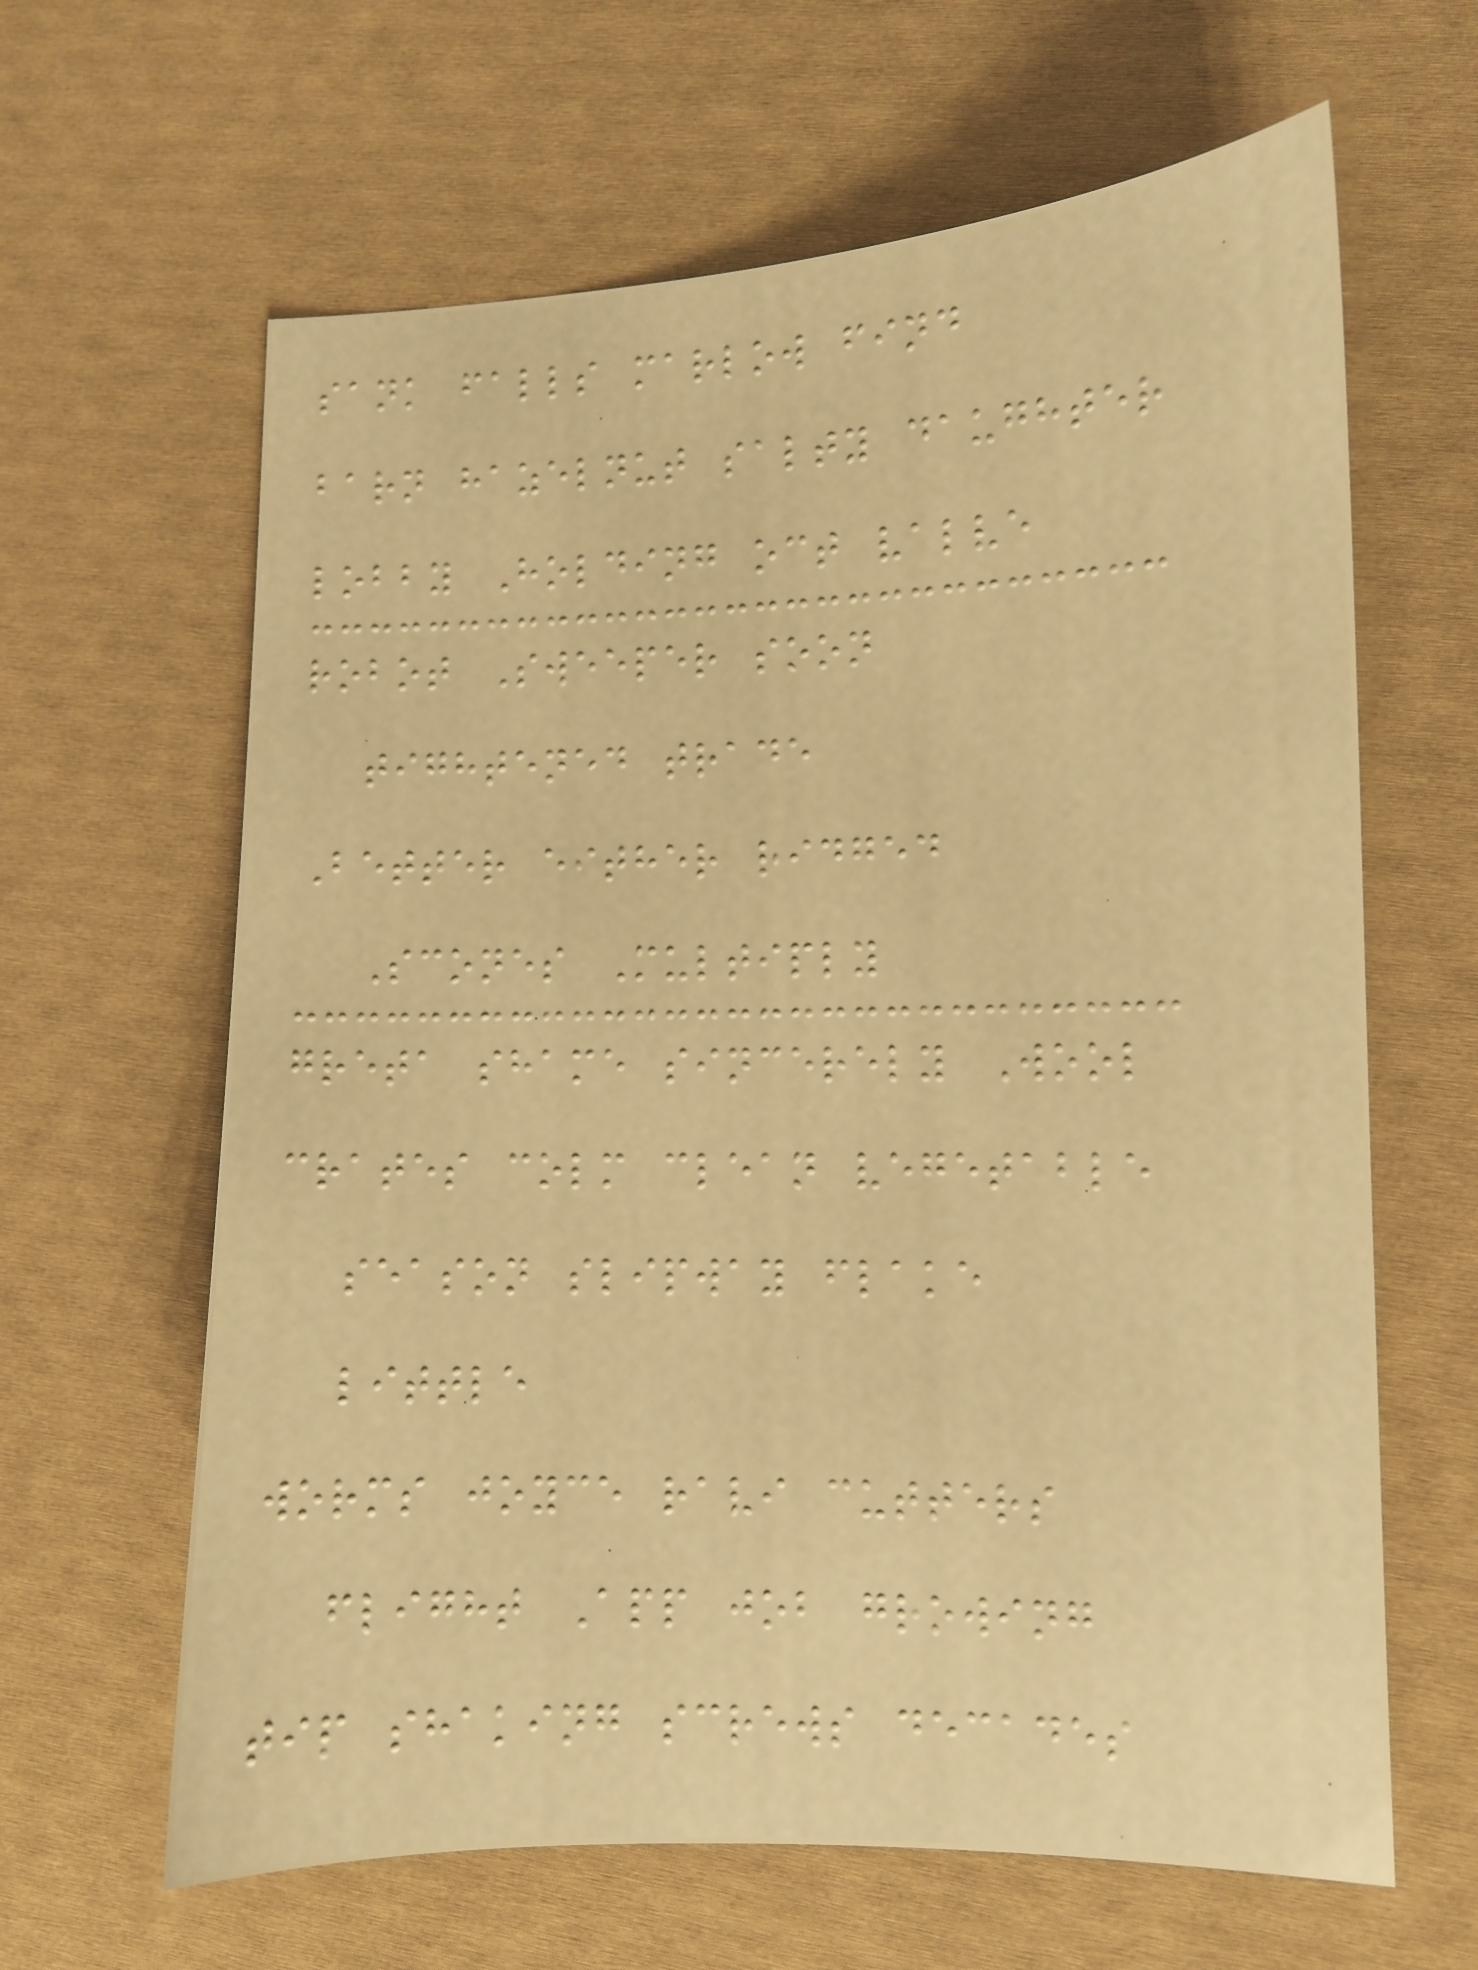sank falls marlow find
barn hazelnut salty daughter
lobby Holding oct valve
robot Sweeper soon
tightened trade
Better either ridged
Scones Multiply
greta shame sincerely Wool
crates colm clean vegetable
season slipway flake
little
worms joyce ravi cutters
flight App job growing
tip shaking screws decades
